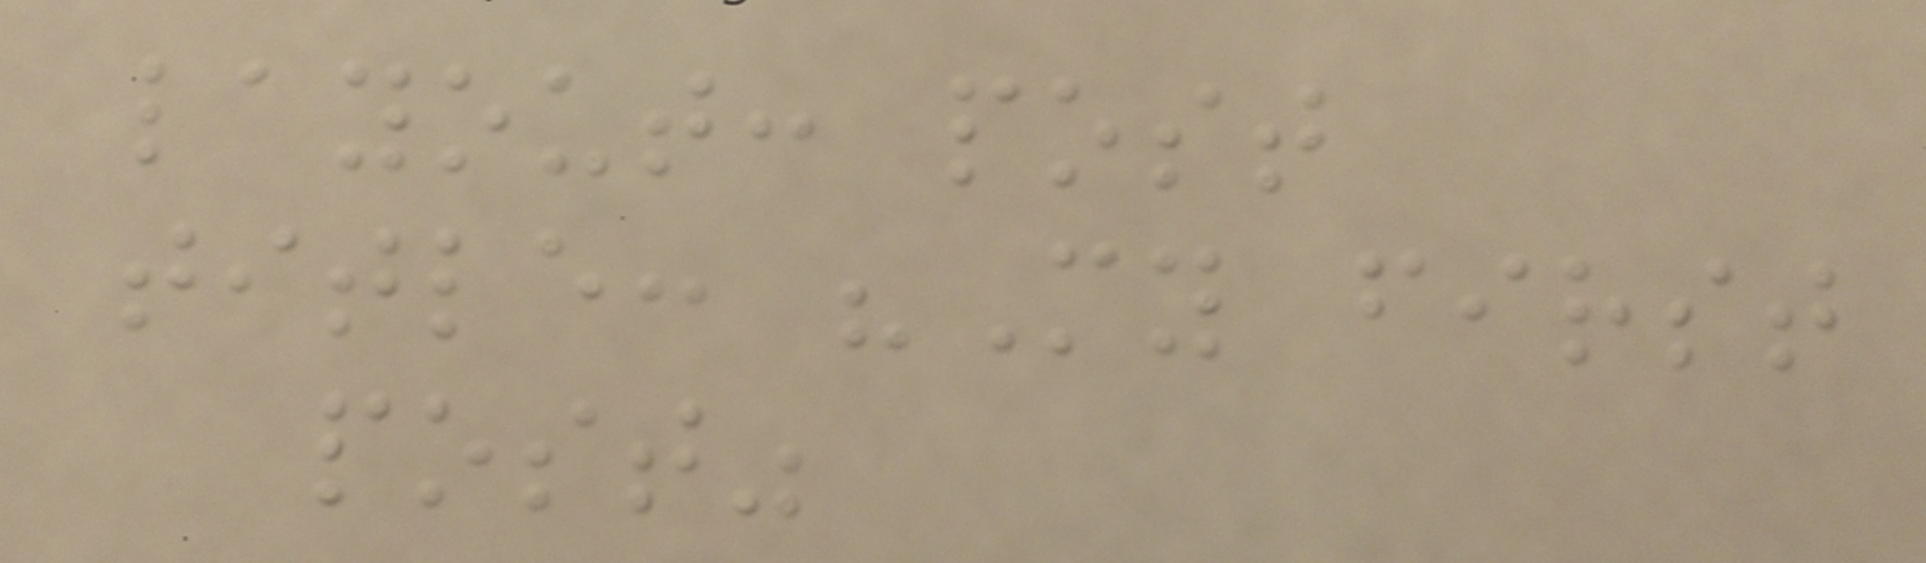layout: post
title: "My first
post"
